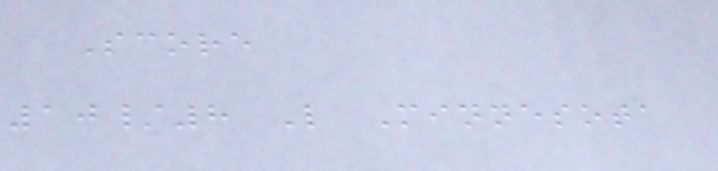Score
10/8 L Minnesota
